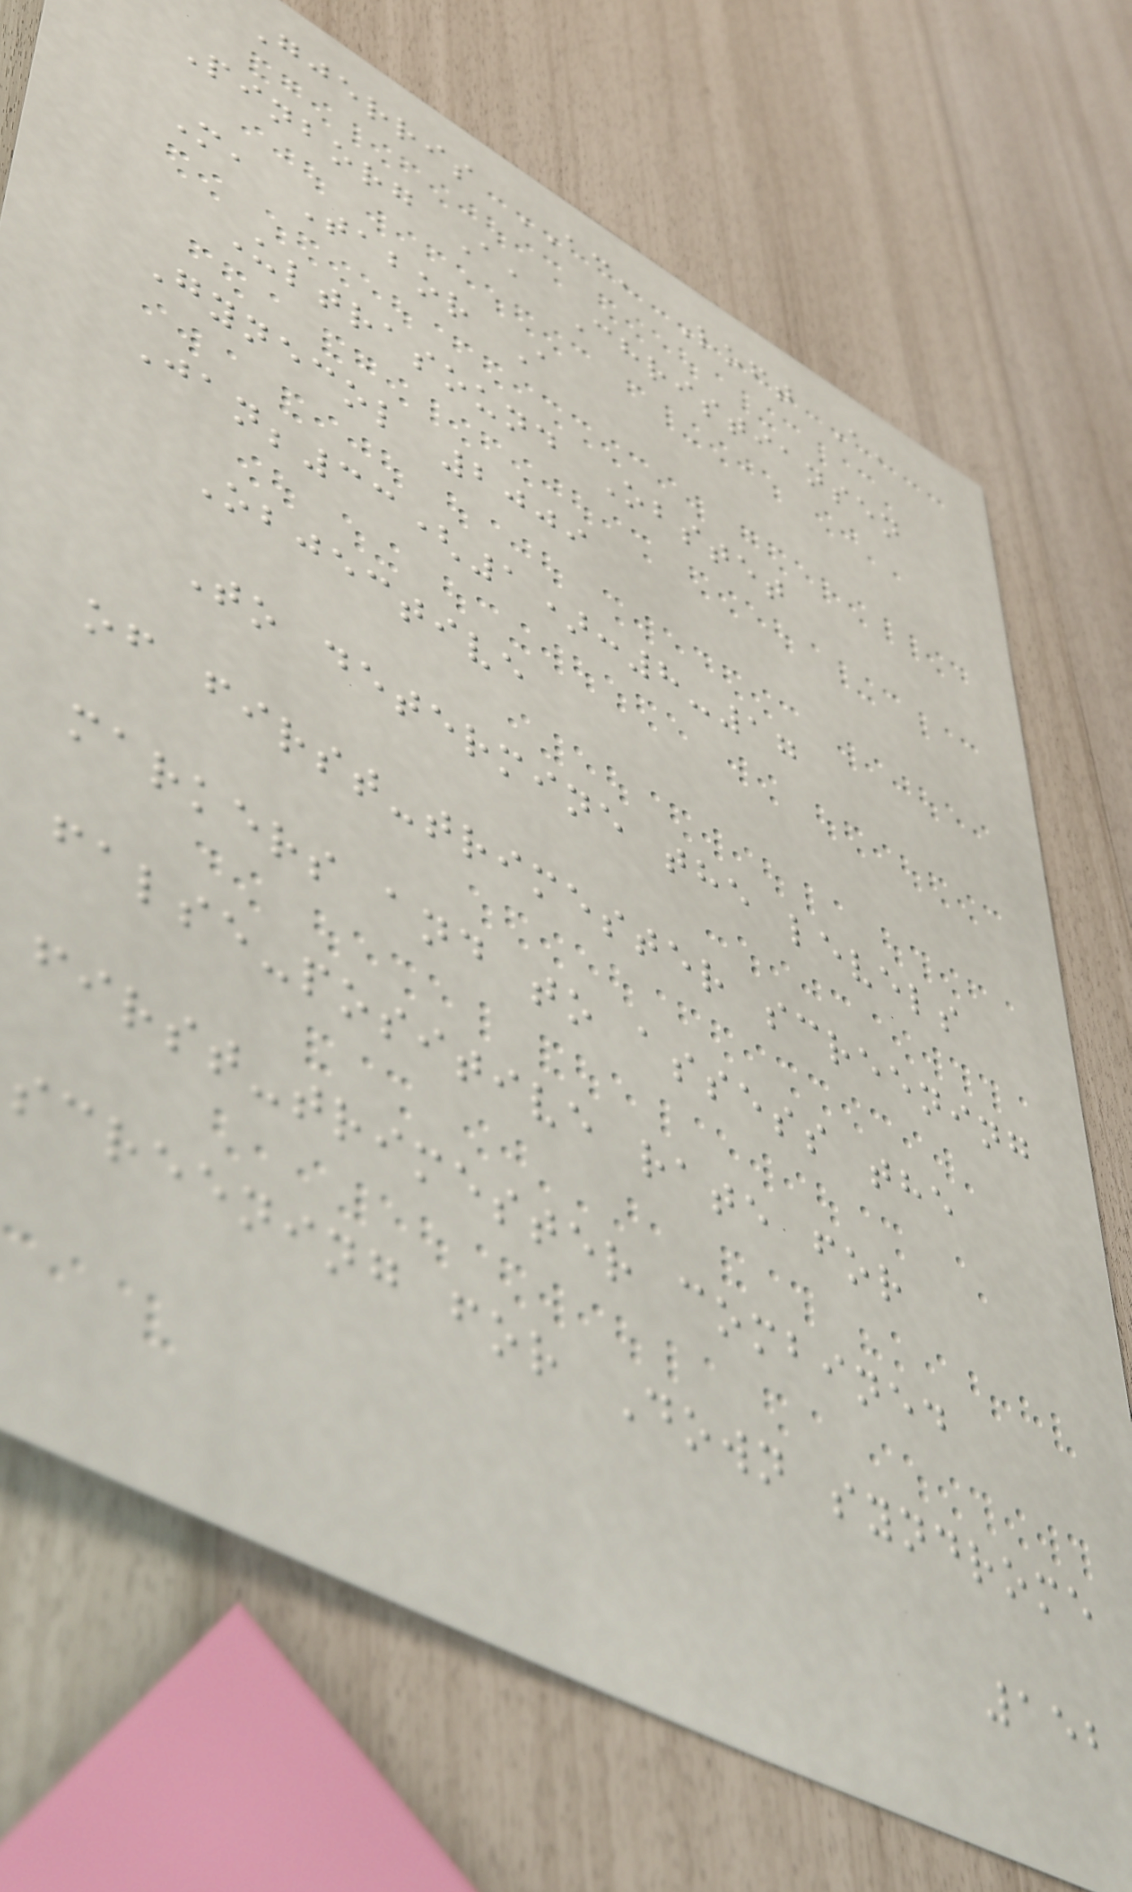Gjerris AC, Loft A,
Pinborg A, Christiansen
M, Tabor A
Ultrasound Obstet
Gynecol 2009
Jan;33(1):8-17
Objective
To determine the levels
of first-trimester screening
markers and to assess the
false-positive rate for
first-trimester combined
screening for Down syndrome
152
